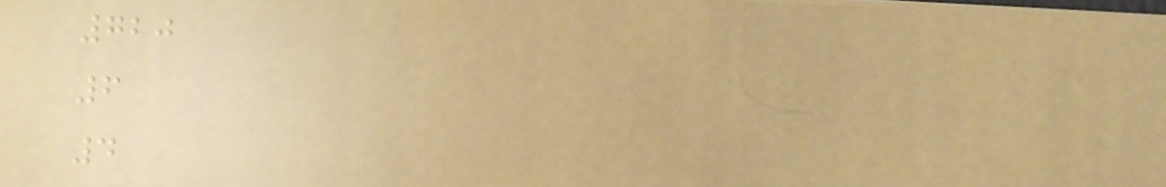720
6
4
